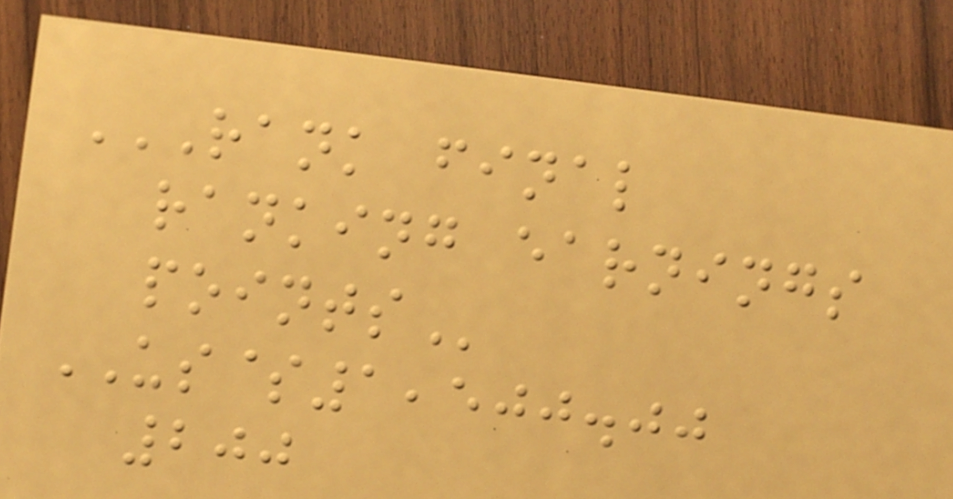RANK FINAL
RANKING EARNINGS
POINTS
US$1,500.00
200
